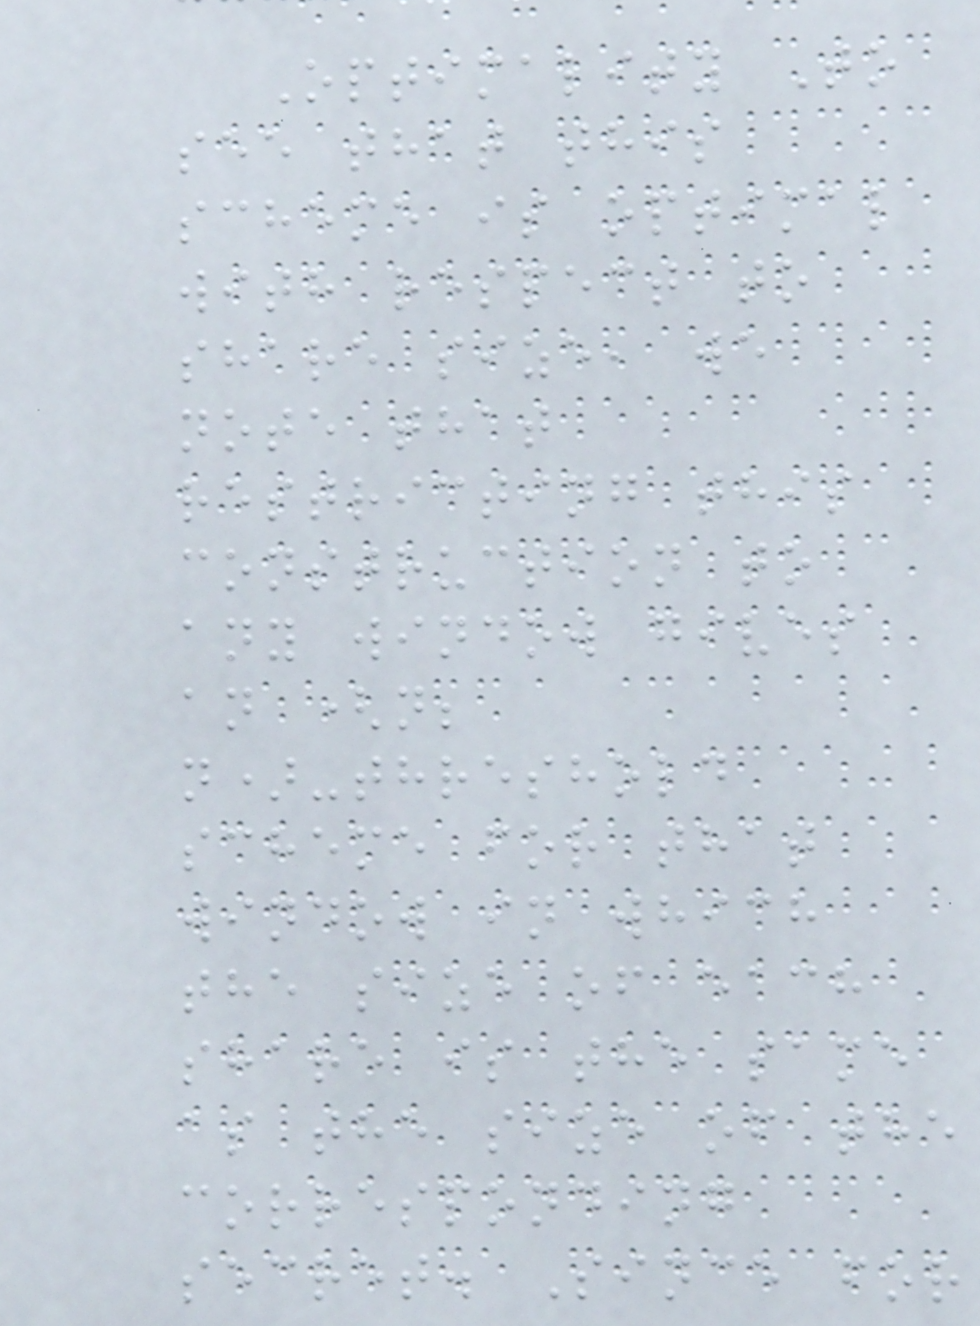Optimality To
see that this
scheme is optimal
with respect to
share size, we
note that
restricting this
construction to
any window gives
an (n;
n)-threshold
scheme for that
window in which
the size of each
share is the same
as the size of the
corresponding
secret. Since for
